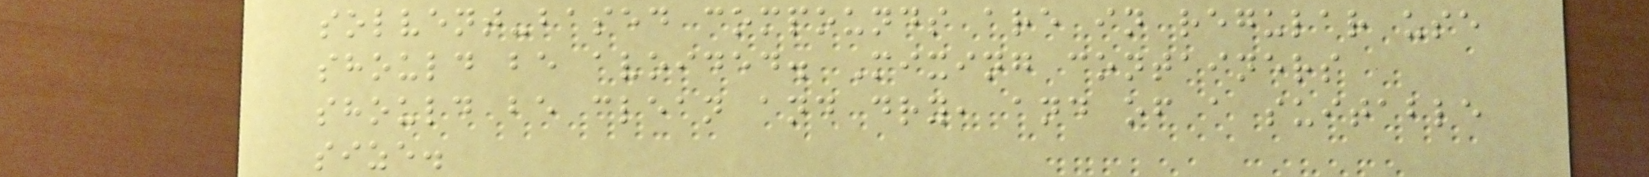solvent-based compounds are in regular use
should be avoided. Mixing containers
should be clean and dry, and of a suitable
size.
